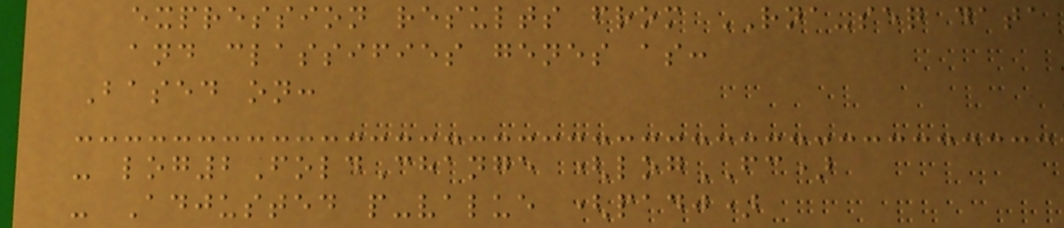expression results from RNA-seq data
and classifies genes as:
Based on:
- log2FoldChange (logFC)
- Adjusted p-value (padj)
